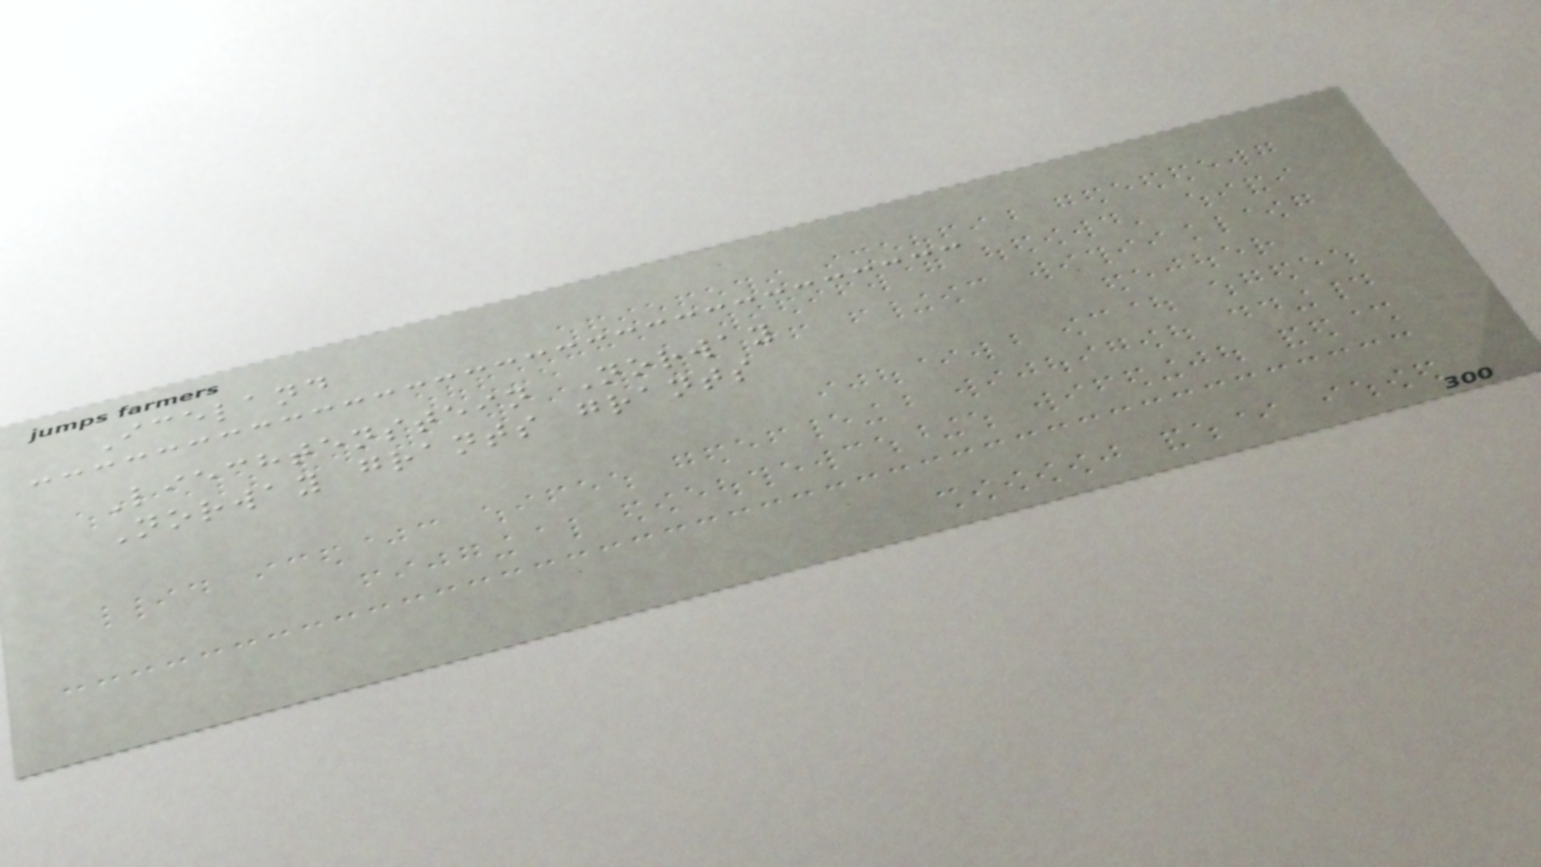Iceland
Liechtenstein Norway
Norway grants grants
